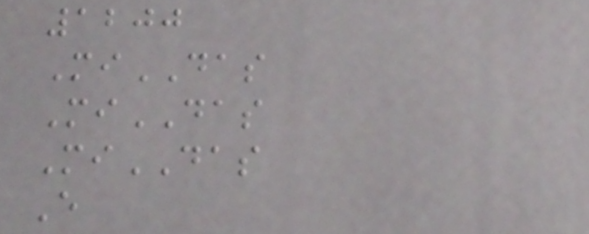1200
MiDAS
MiDAS
MiDAS
E
